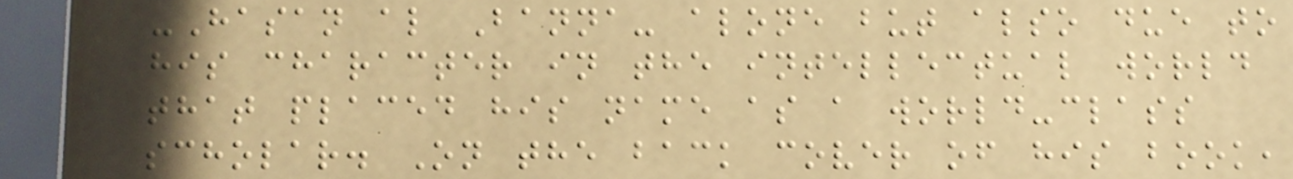-Hasan al Banna- alone but also due to
his character in the intellectual world
that placed his name as a world-class
scholar. On the back cover of his book,
